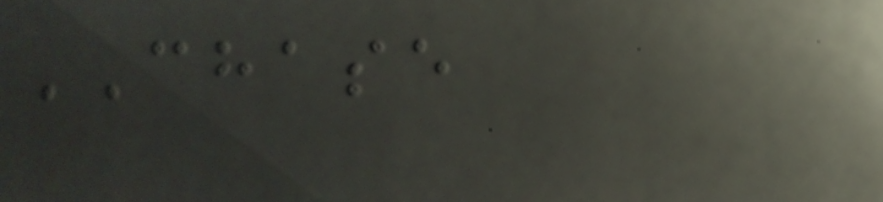CHASE
